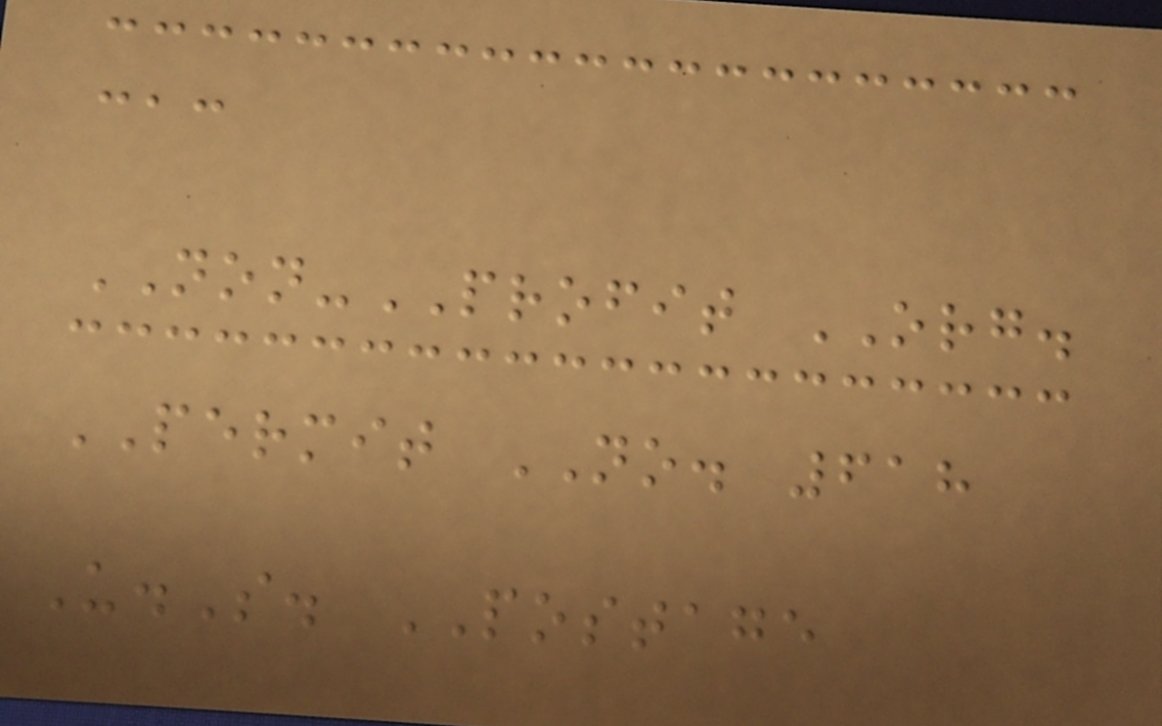cac
NON-PROFIT ORG.
PERMIT NO. 618
U.S. POSTAGE
